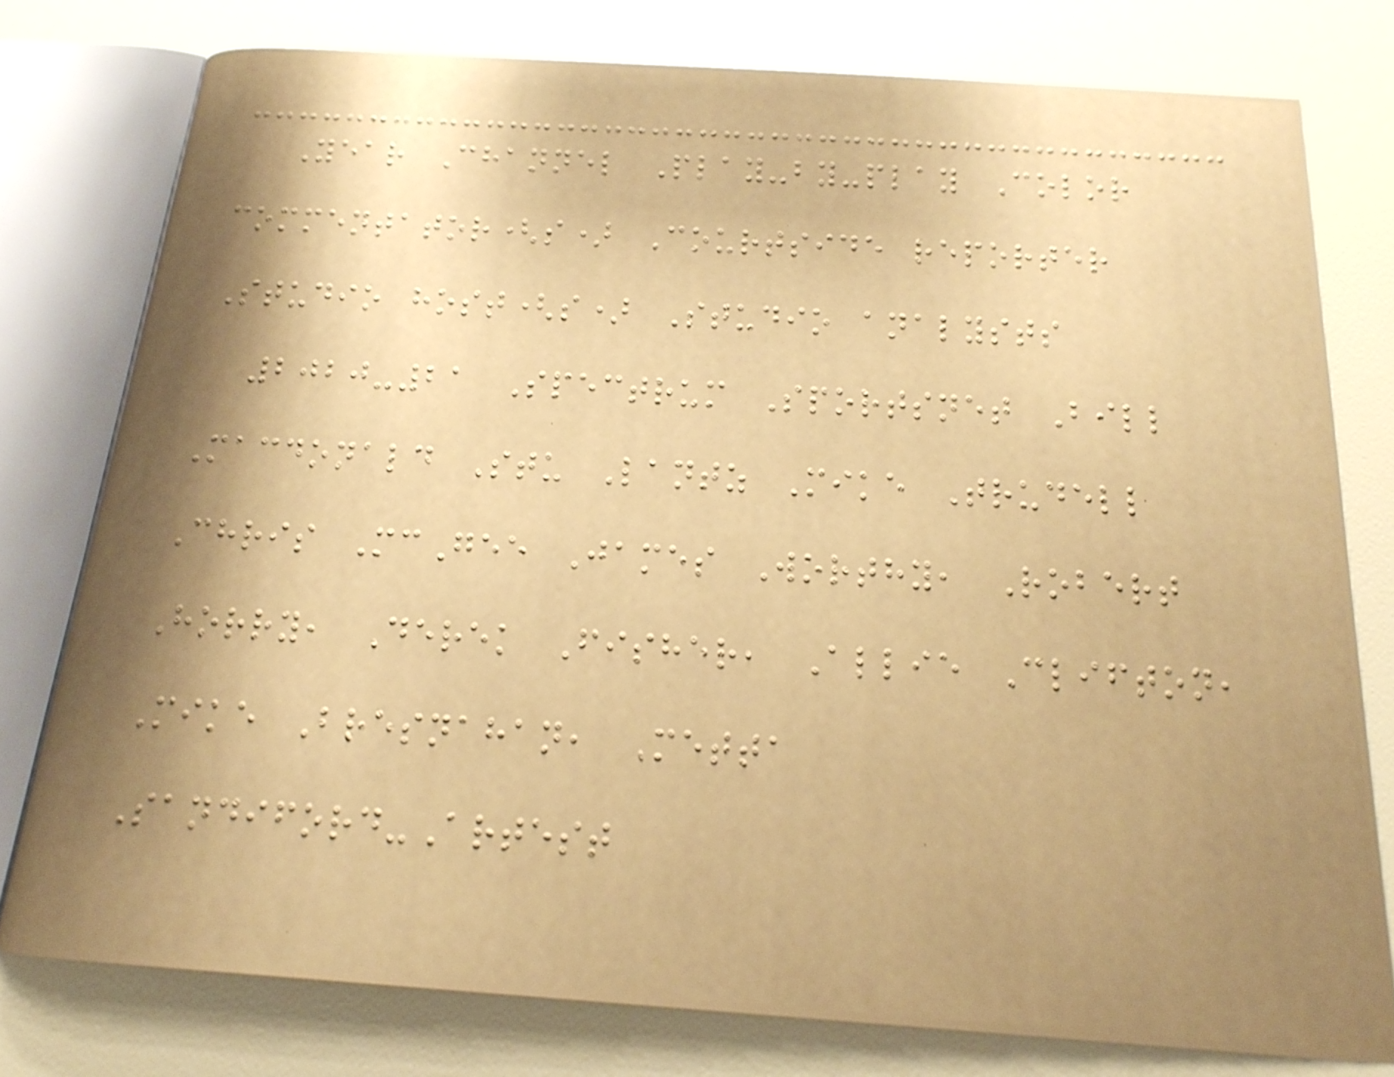Year Channel Play-by-play Color
commentator(s) Courtside reporter
Studio host(s) Studio analysts
2020-21 Spectrum Sportsnet Bill
Macdonald Stu Lantz Mike Trudell
Chris McGee James Worthy, Robert
Horry, Derek Fisher, Allie Clifton,
Mike Bresnahan, Metta
Sandiford-Artest
